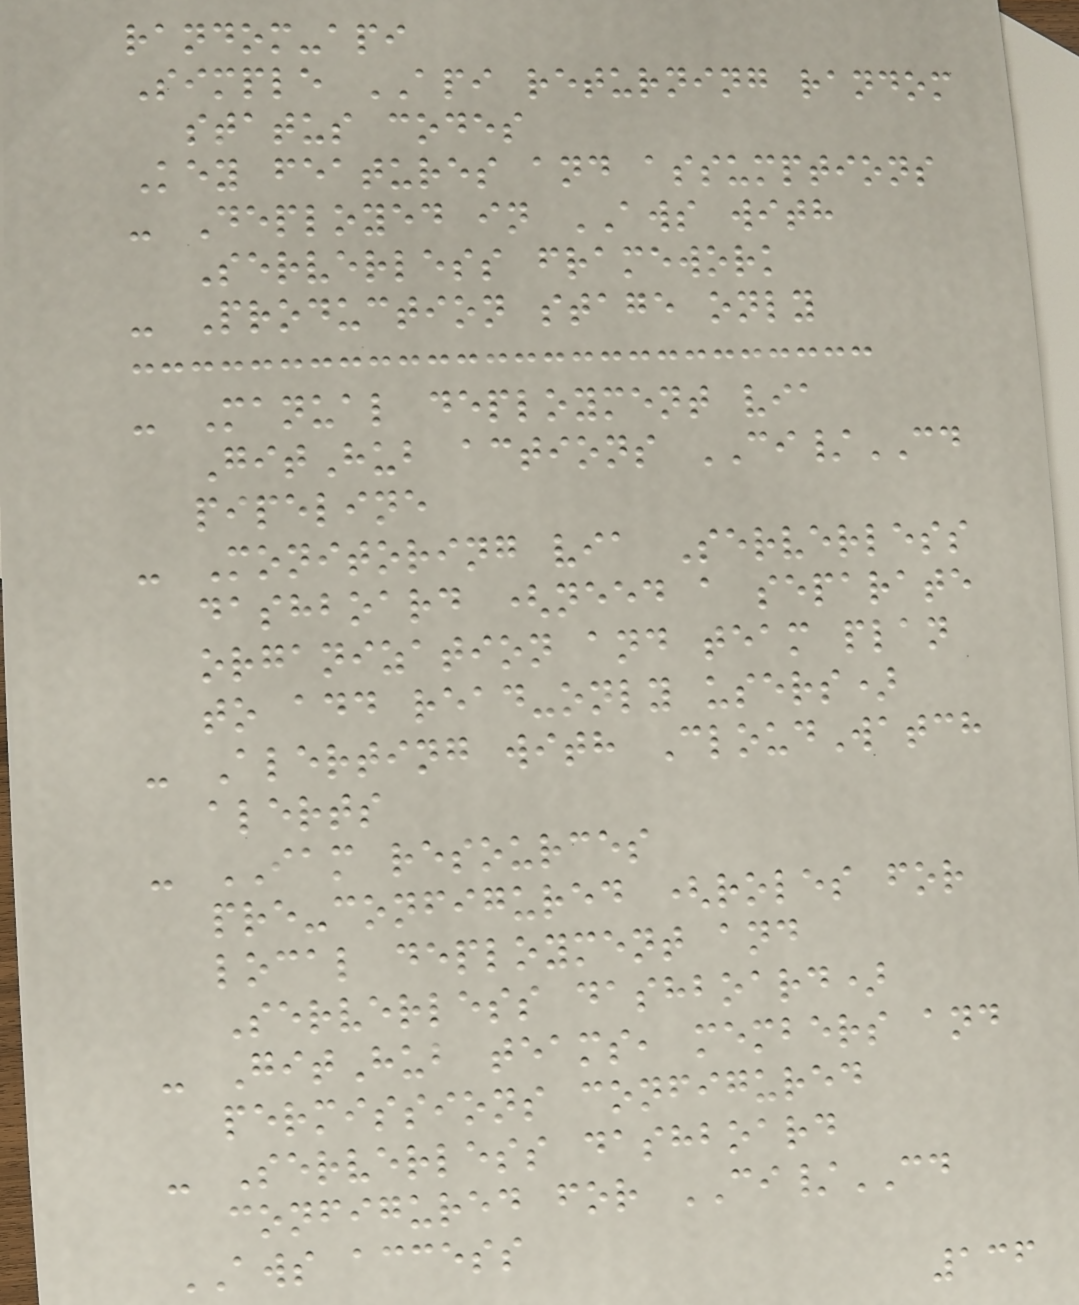random-api
Simple API returning random
status codes
Key features and assumptions
- Deployed in AWS with
Serverless framework
- Production stage only
- Manual deployment via
GitHub actions CI/CD
pipeline
- Monitoring via Serverless
dashboard (need a separate
organization and team plan
to add read-only users)
- Alerting with CloudWatch
alerts
- IAM resources
pre-configured (roles for
local deployment and
Serverless dashboard)
- GitHub teams, members and
permissions configured
- Serverless dashboard
configured for CI/CD
AWS access
136
